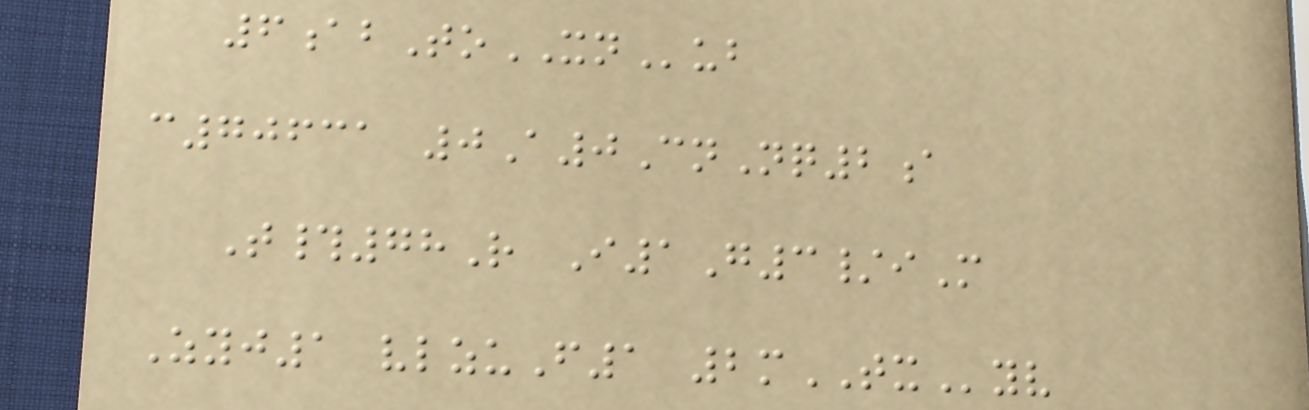6abToXNub
c70631 0A0CnNq2a
T#78R I1G3/iM
Zyj1 vlzuF1 2mTXyv
